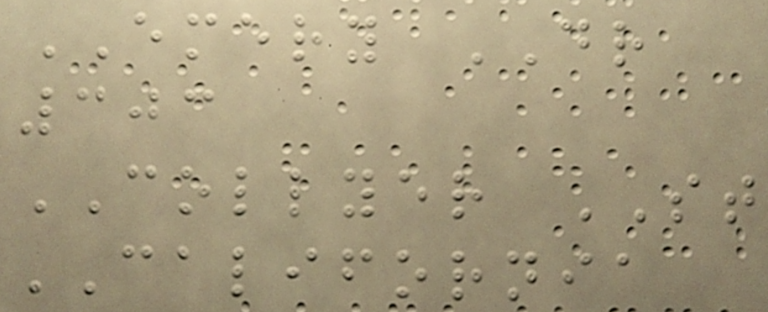EMERY DR
303
COLLYER ST
CALIFORNIA
